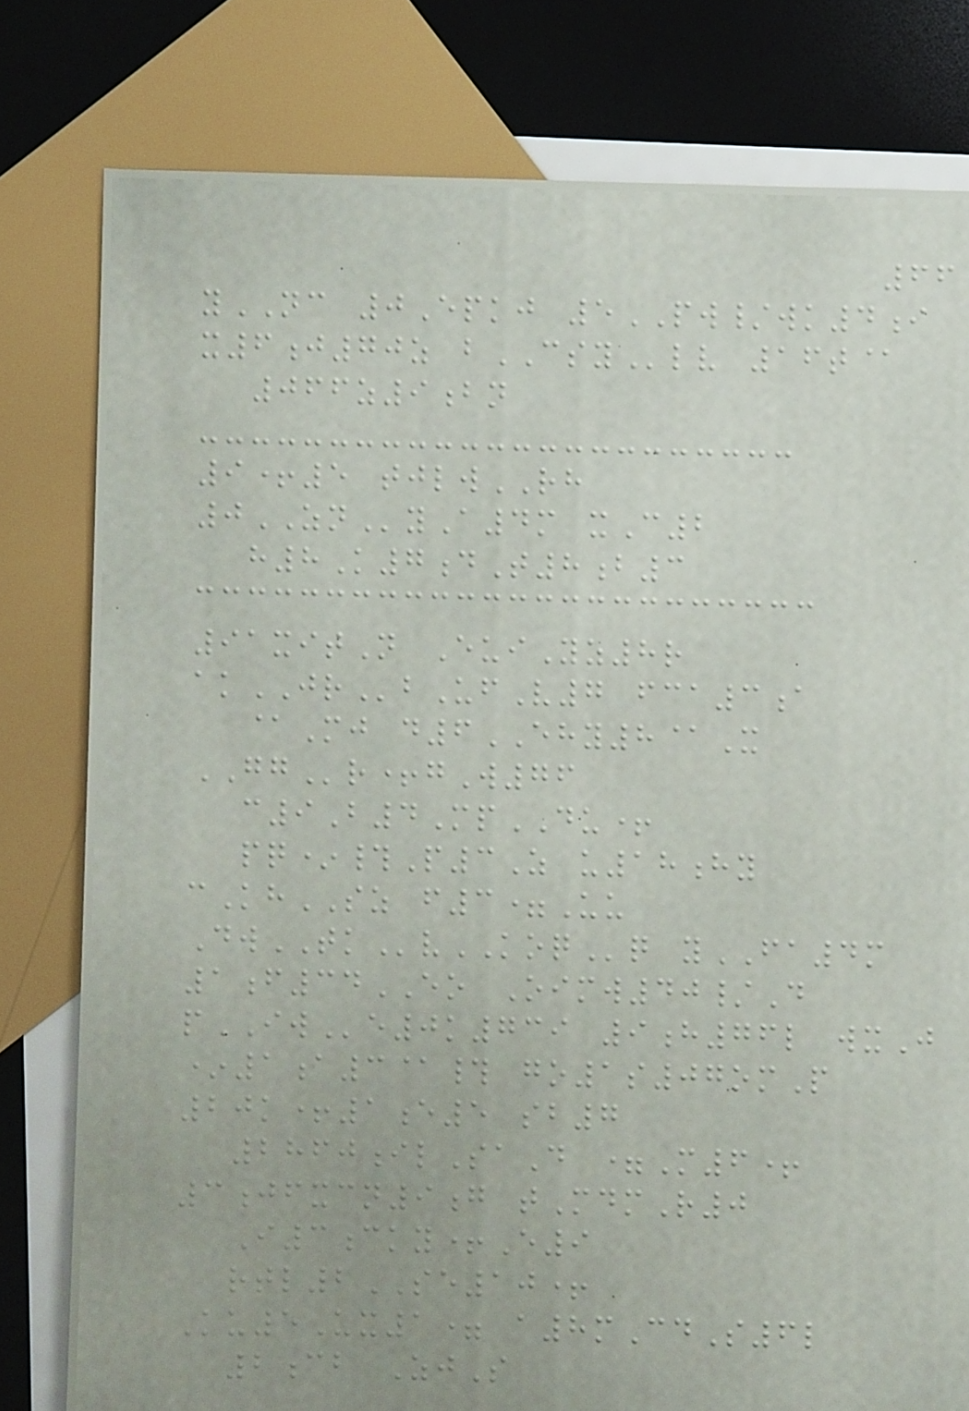66
yNC 0Epkj 5PW/wk4i
x6j70z bCSYlv 16t@
066z9bn
9+5 tjlwRH
0ZNyA4m xC2
h8K7dT8b3
91xitN EuiYz8r
akJRbUfV7 fca3a
@Mj d6EHY8@X
GGr+gW76
c9B4MpDU+
pq*#P3Z u18hy
cKhSZ f3=Uu
DwTKvKOQq yFA4m
1f34EO Oimw40/D
pIWe0k739 9h76l wxJ
*1a3@# go1s07omP
20k+1e5 sb7
2860ilSaD =M6+
3jfxcn9g tMdmR0
I3cky+E9
rtl2SE10+
Ku5Ux1= a8mCdS6l
2cb ZjS
